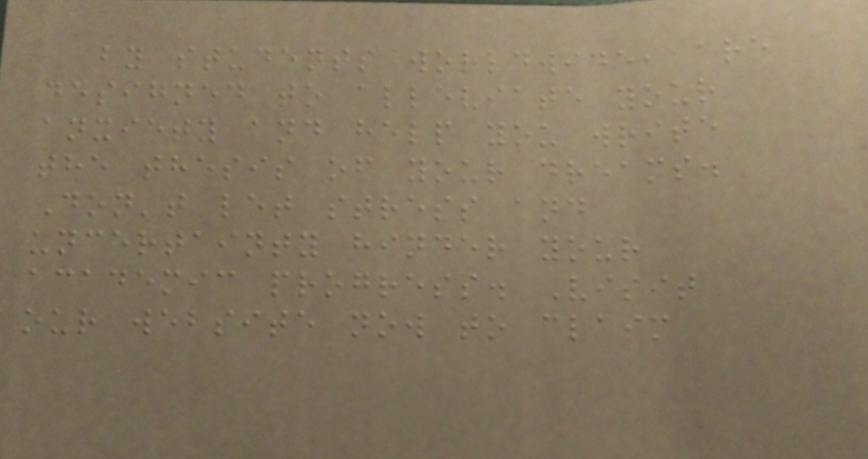by students worldwide, are
designed to alleviate your
anxiety and help you write
the thesis of your dreams.
Don't let stress and
uncertainty hinder your
academic progress. Visit
our website now to claim
